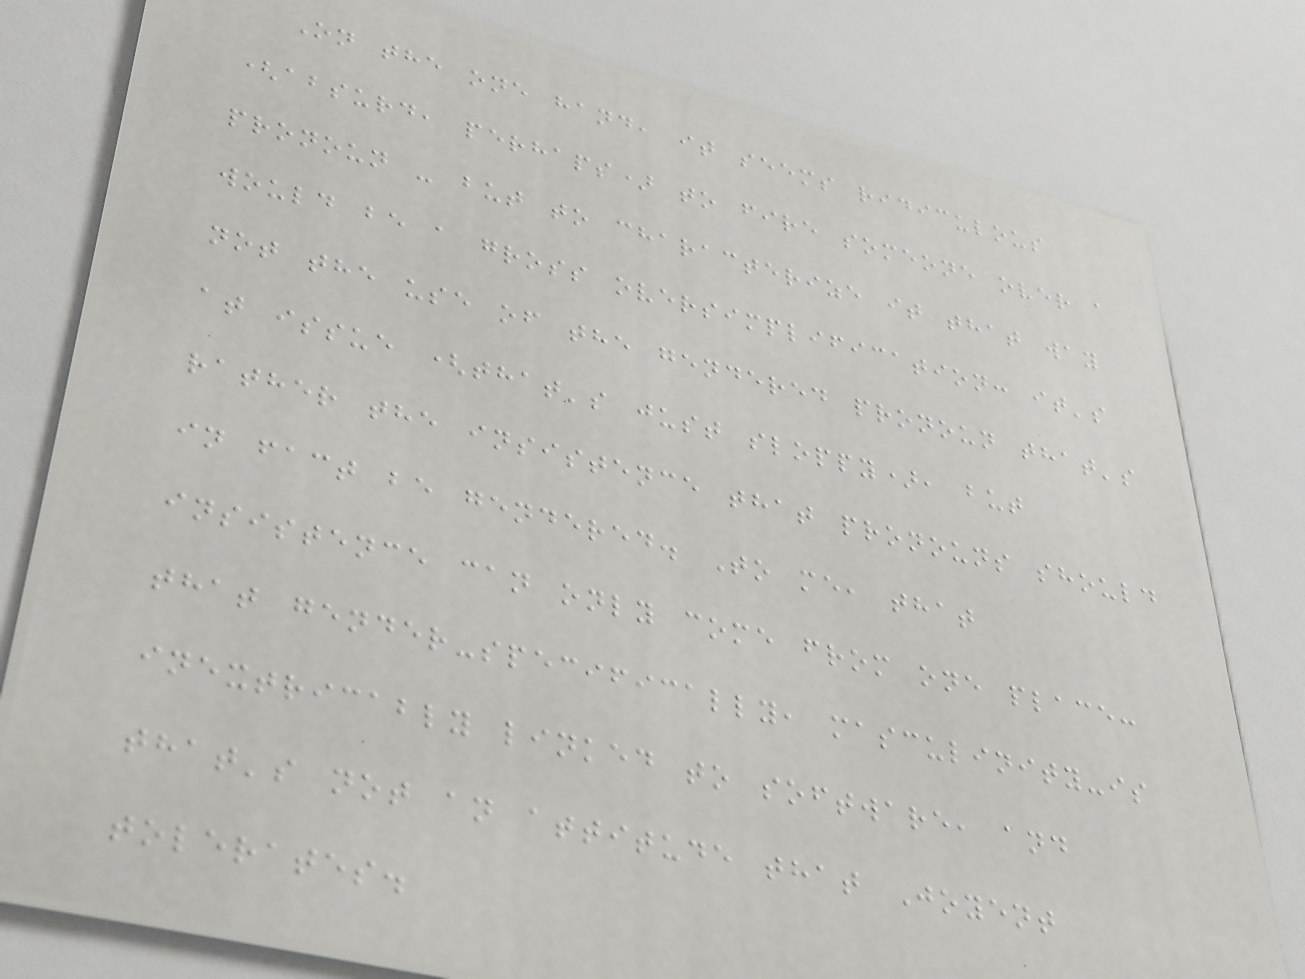On the one hand, it seems ridiculous
(absurd, perhaps) to fire someone over a
pronoun - but to characterize it that way
would be a gross oversimplification: it's
not the use of the gendered pronoun that's
at issue (that's just sloppy), but
rather the insistence that pronouns should
in fact be gendered. To me, that
insistence can only come from one place:
that gender-specifically, masculinity-is
inextricably linked to software, and
that's not an attitude that Joyent
tolerates.
